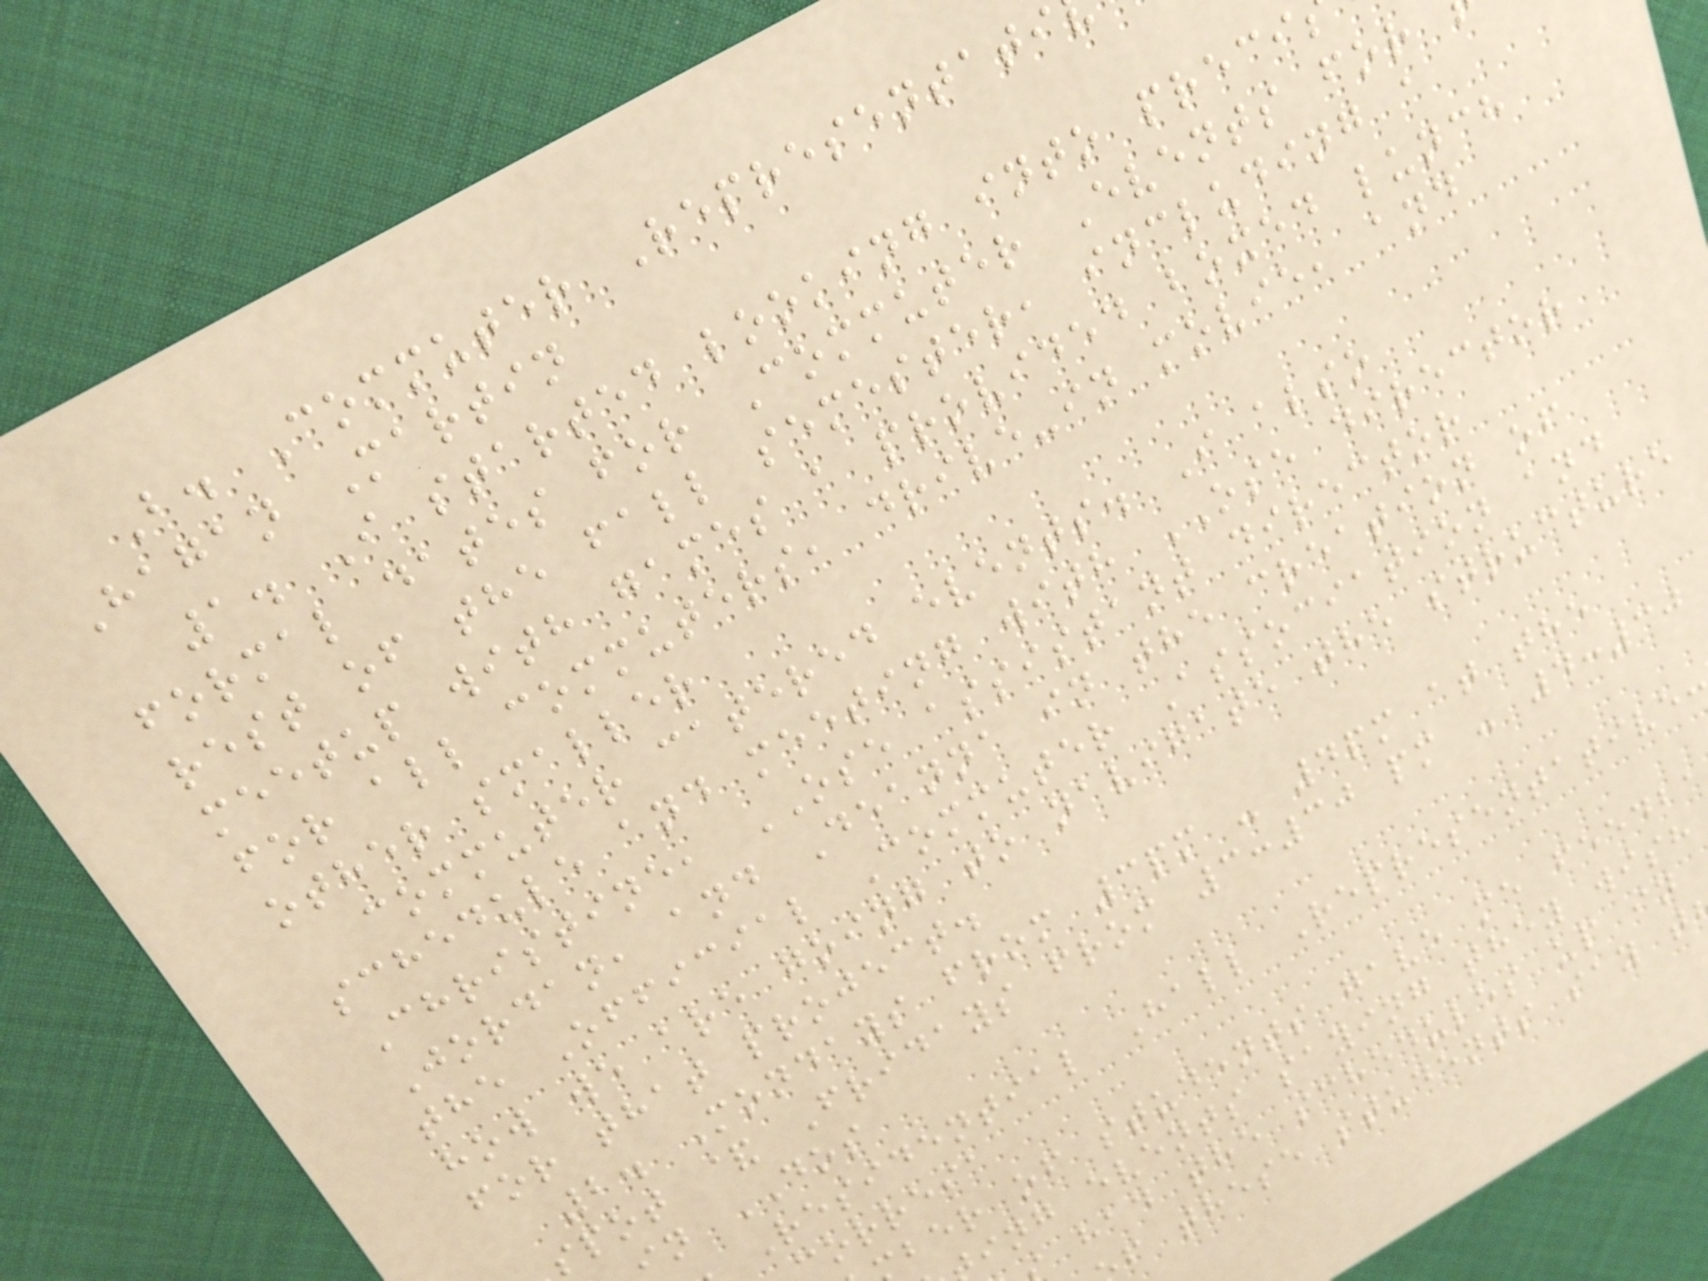B. Commuter Representati
Hagan Martin
1. I started looking into preci
formal dates for Commuter Events for
rest of the fall semester, including a
meetup with games a provided boxed lunch
for all commuters, drive-in movie, and
other smaller
commuter catered events. I also
schedule and meeting with OSE director
Christine, OSE assistant director
Jordan, and Deanna in the creation of
the Official Commuter Association and
how we are going to navigate the structure
for that project.
2. Mondays from 3pm - 4pm at the
spot & Fridays from 3:30 pm - 4:30
in DOS
Residential Hall Representative
orreia
ber of students gave me feedba
ing events saying they wish
had the schedules up in
f these students say t
